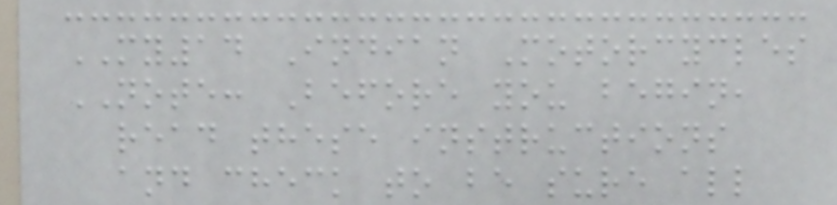MY14 Indian Motorcycles
NOTE: Before you begin,
read these instructions
and check to be sure all
